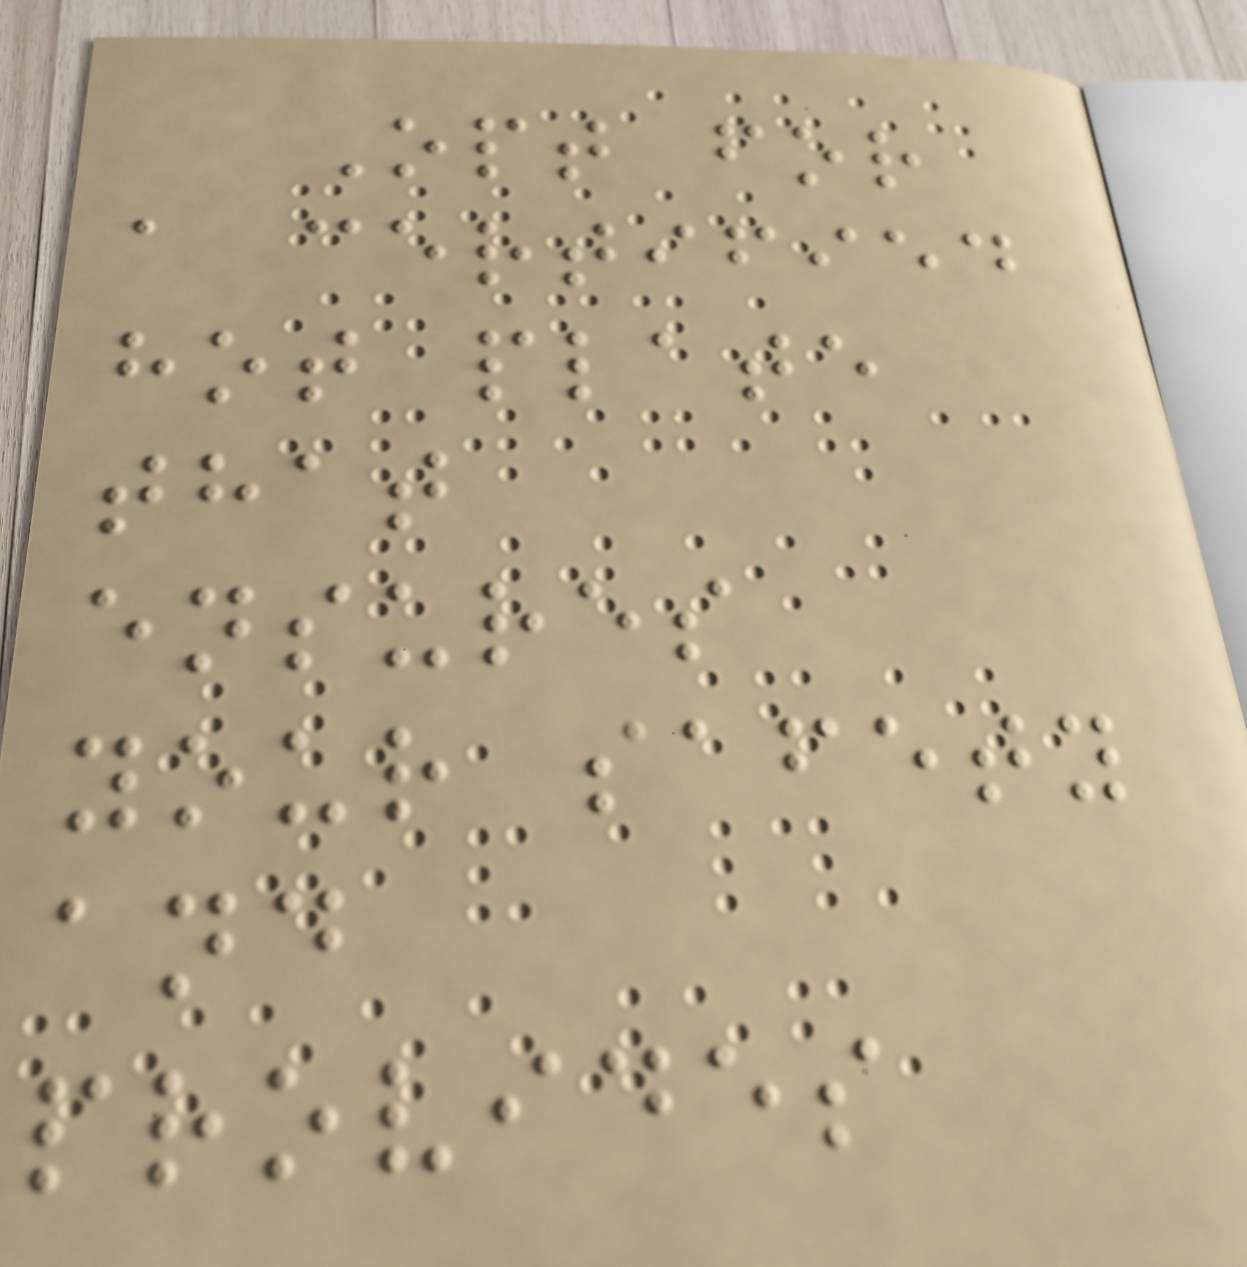Opt for
a certified
hot plate
that
ensures
your safety
and
provides
